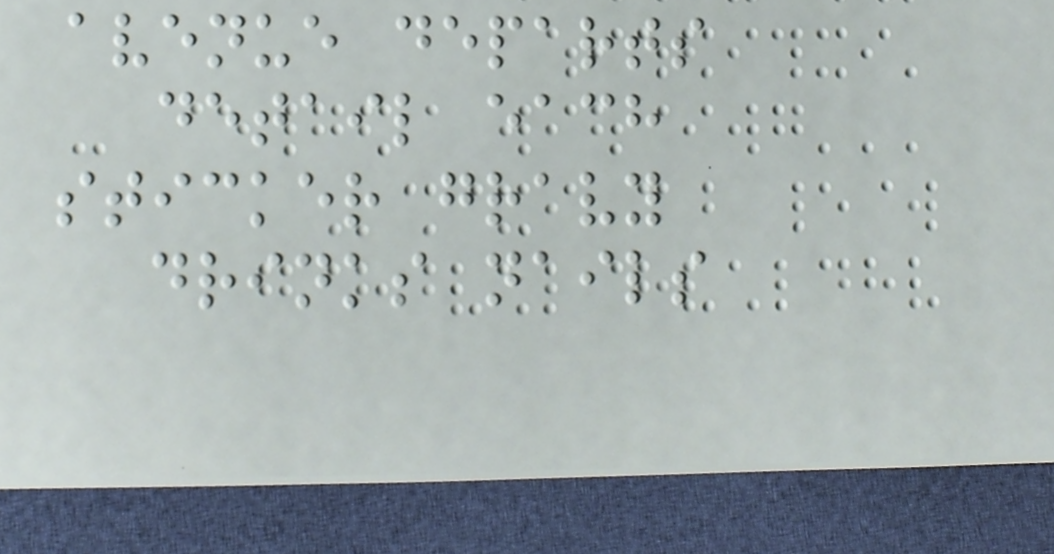avenue departs
detail each
sticker gravy
drinks nails
